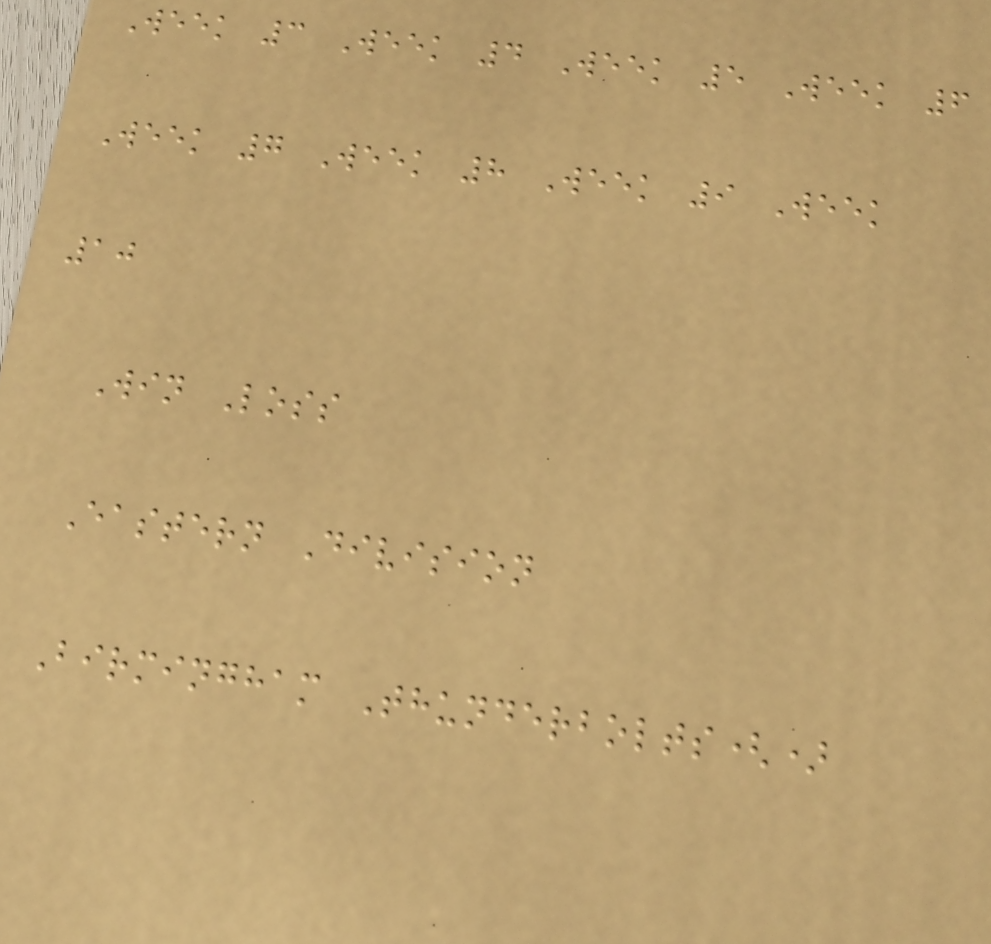Week 3 Week 4 Week 5 Week 6
Week 7 Week 8 Week 9 Week
10
Win Loss
Eastern Division
Birmingham Thunderbolts()
